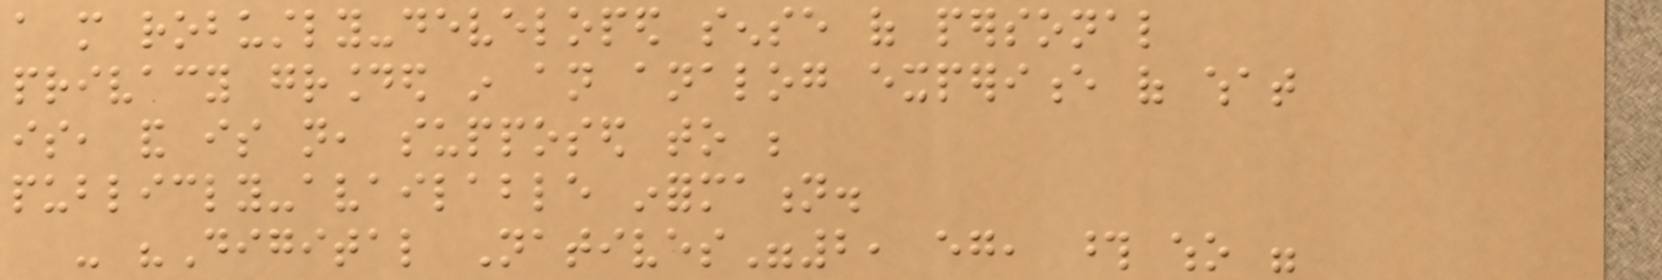a more robustly-developed sense of personal
privacy grounded in an analog experience of what
is, and is not, supposed to be
publicly-available information.
- "Digital Natives"2, eg, those who were
